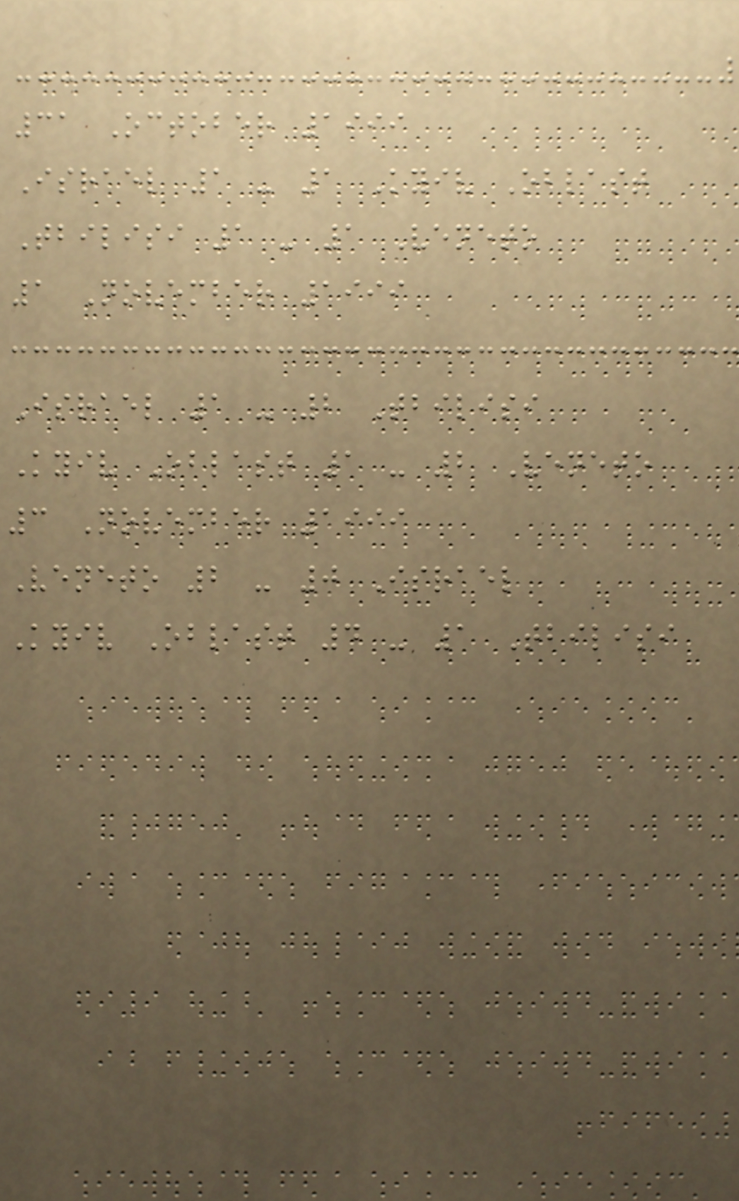31 October 1999
Israel 1 - 1 Kyiv Oblast
Tbilisi 1 - 1 Veneto
1 November 1999
Israel 1 - 2 Tbilisi
Kyiv Oblast 1 - 2 Veneto
3 November 1999
Veneto 2 - 0 Israel
Kyiv Oblast 4 - 1 Tbilisi
